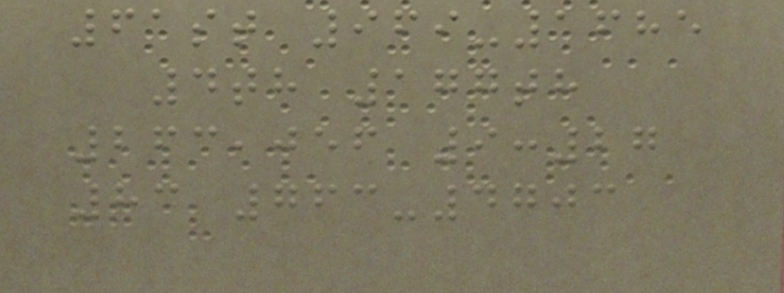61st 969-1685
4th 177th
263,056 9:27
83 763-4703
